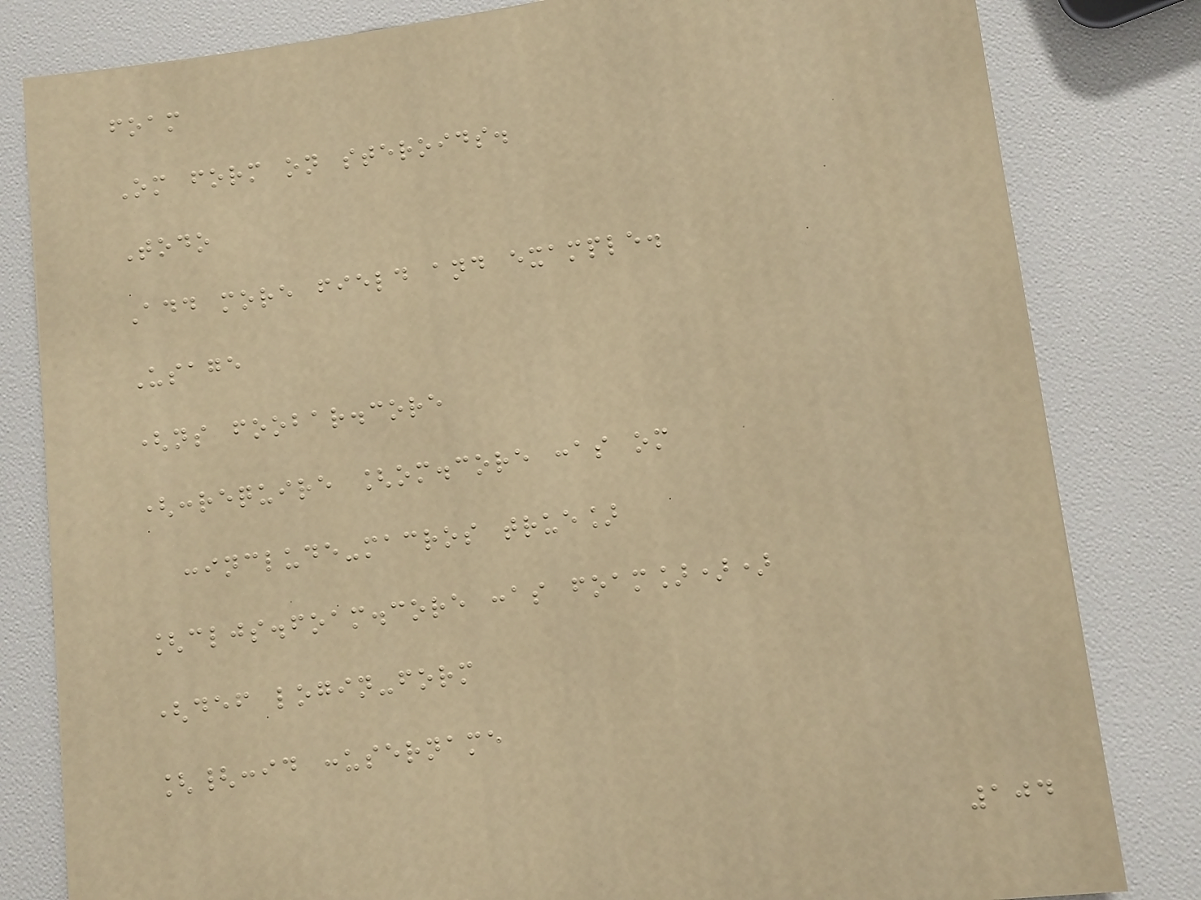foam
Om form on steroids.
Todo
Add more field and example.
Usage
(ns foobar.core
(:require [om.core :as om
:include-macros true]
[cljs.foam.core :as foam]))
(def login-form
[{:id :username
104
